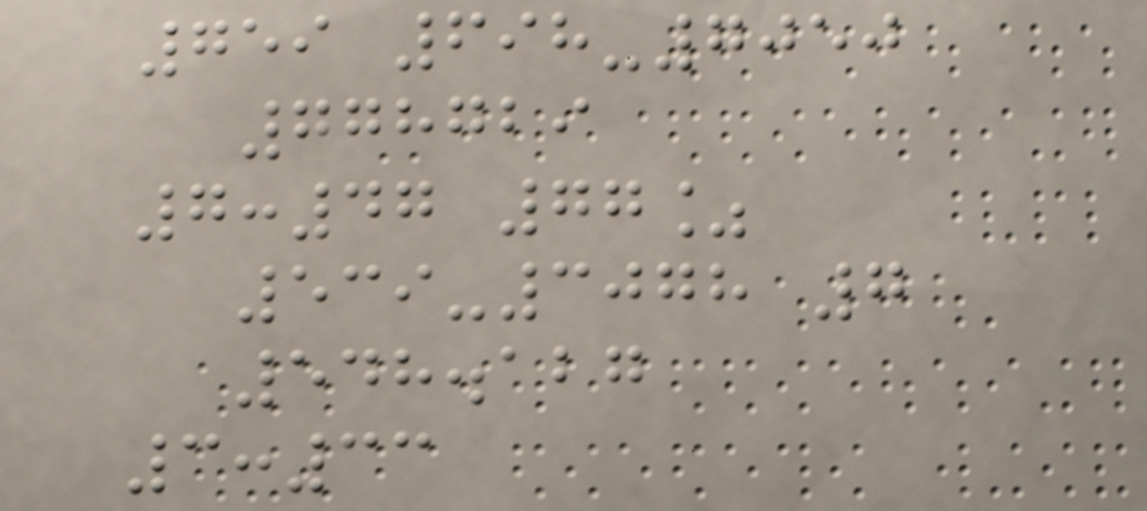759 698-7050
778729
7:47 77%
539-3078 7
548.127
3:33
